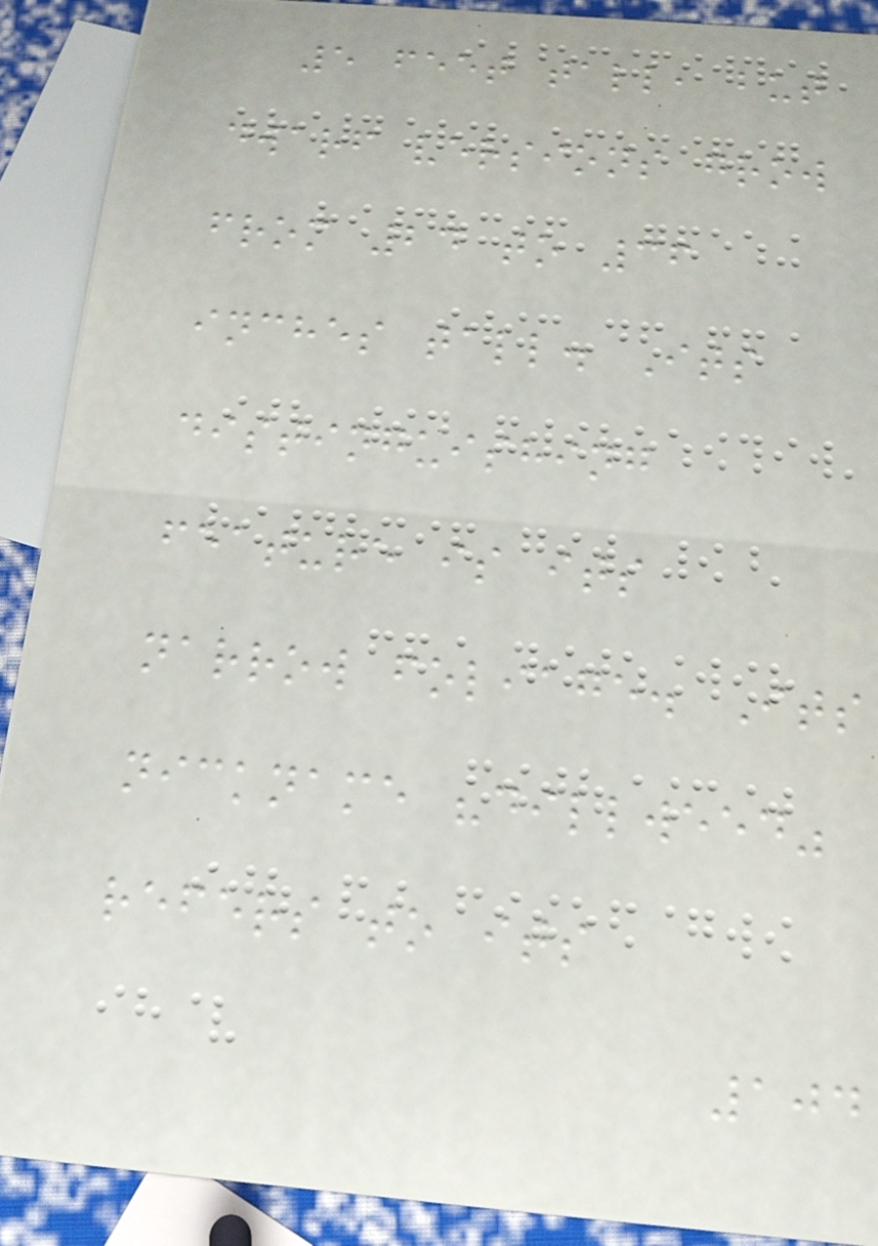5 feet tall, but
dwarf versions grow
from 24 to 36
inches tall. Its
distinguishing
feature is its
narrow foliage. Its
nickname "dillweed"
refers to its
104
